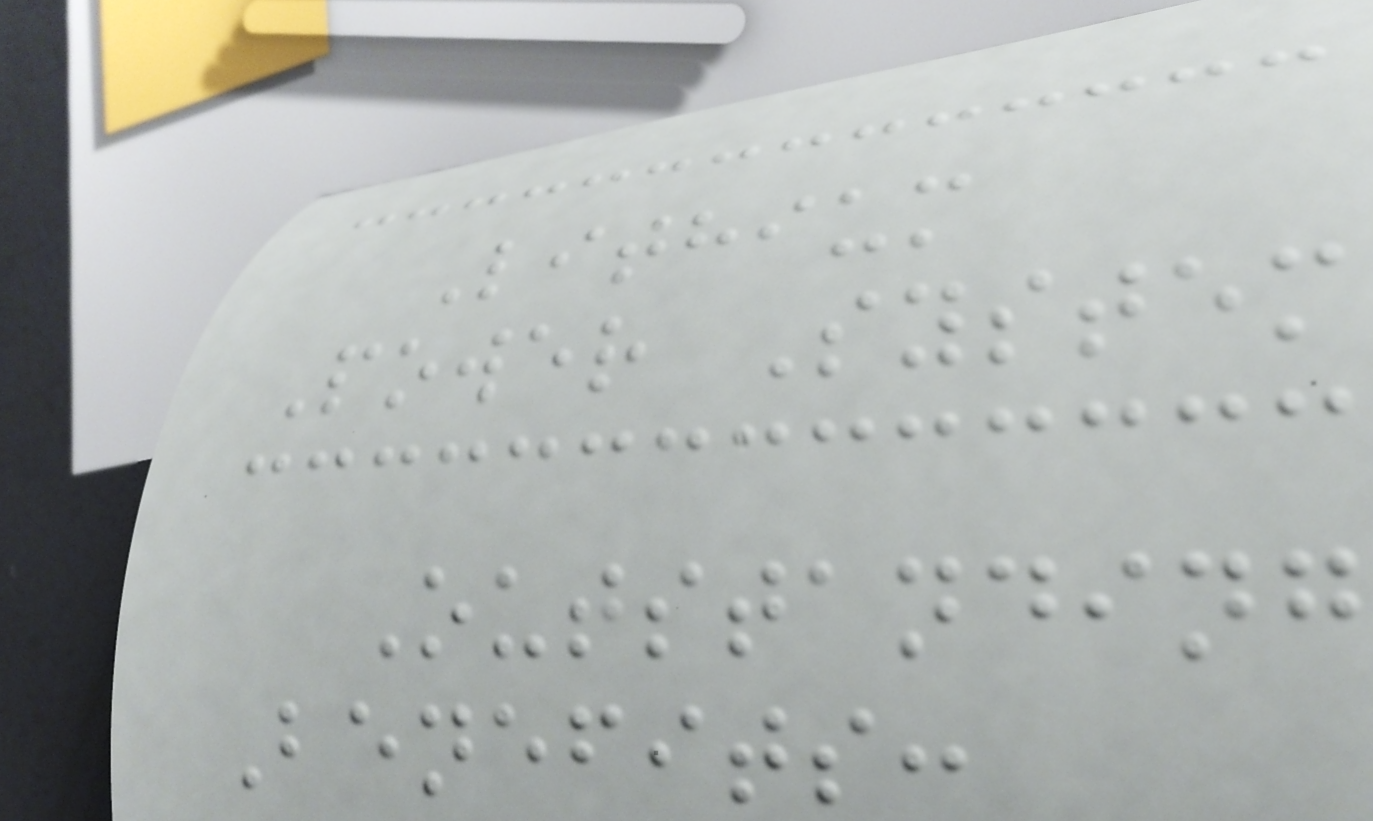Lithium
Power System
Outstanding
Benefits:
